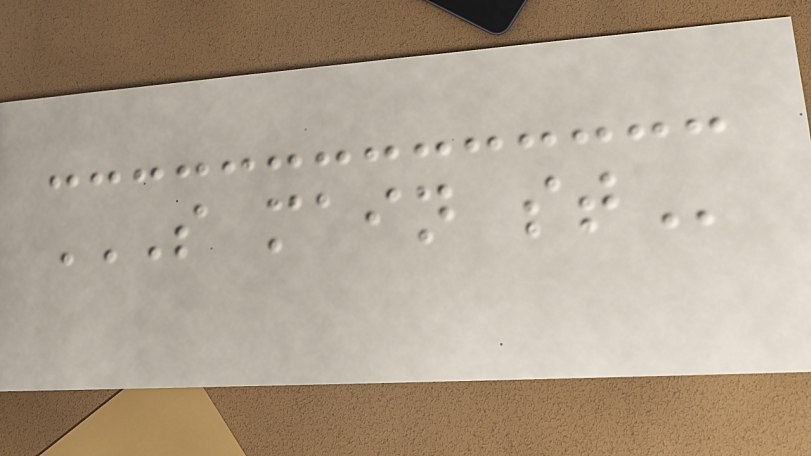S MAIN ST
